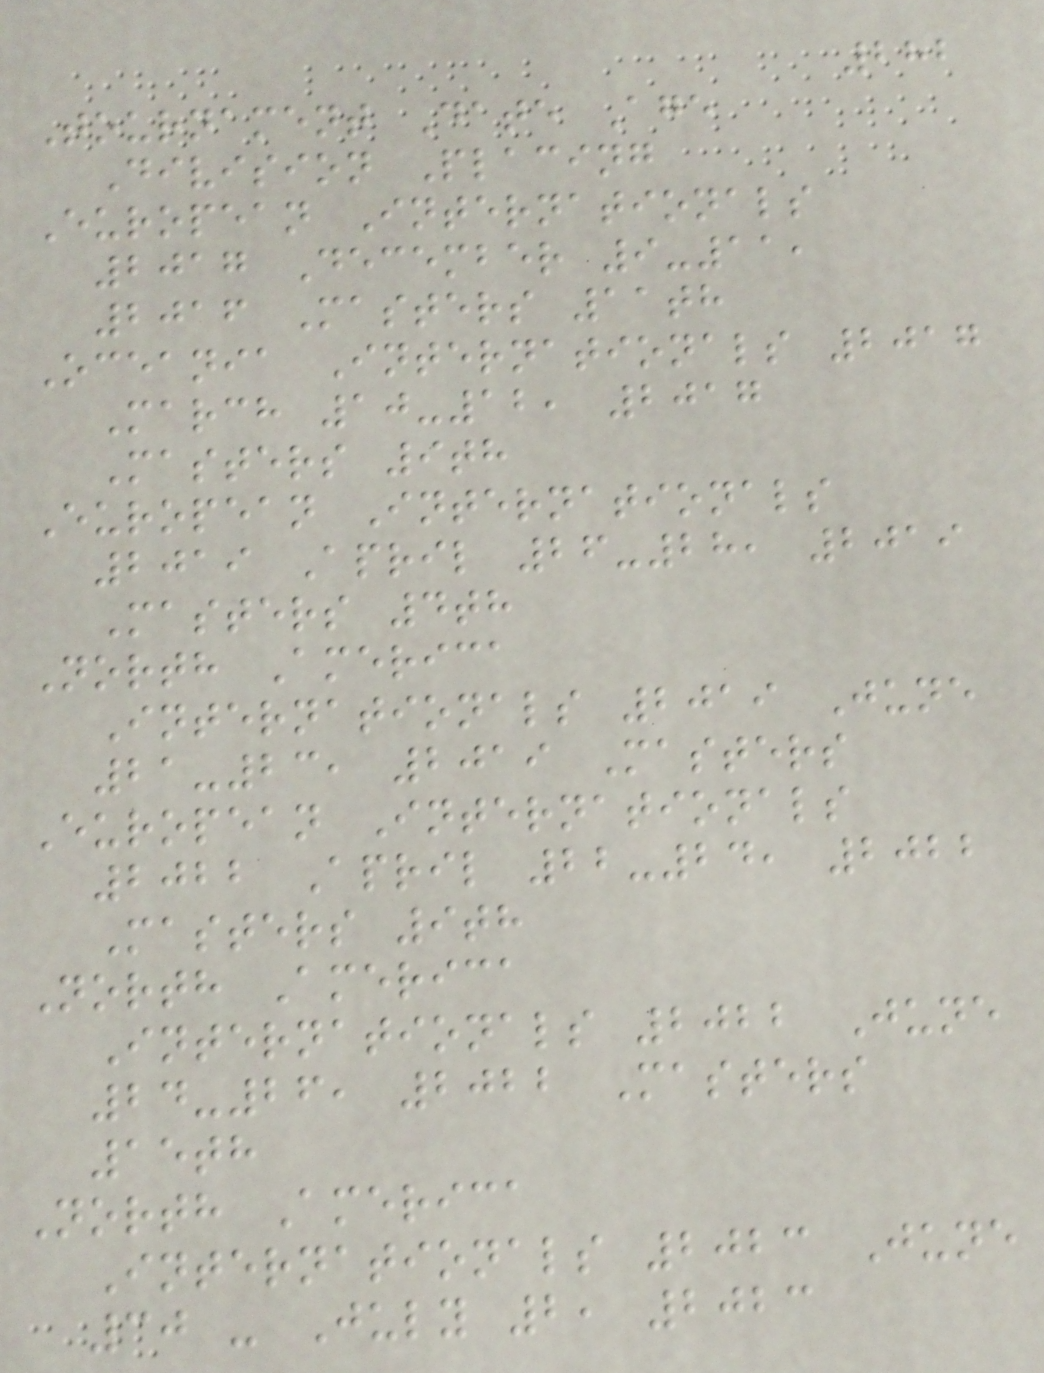282
Tournament Date Age
Division Placing
European Internationals
2017 December 9-11,
2016 Masters 11th
Oceania Internationals 2017
March 10-12, 2017
Masters 9th
European Internationals
2019 April 26-28, 2019
Masters 4th
North America
Internationals 2019 June
21-23, 2019 Masters
European Internationals
2022 April 22-24, 2022
Masters 9th
North America
Internationals 2022 June
24-26, 2022 Masters
15th
North America
Internationals 2023 June
30 - July 2, 2023
